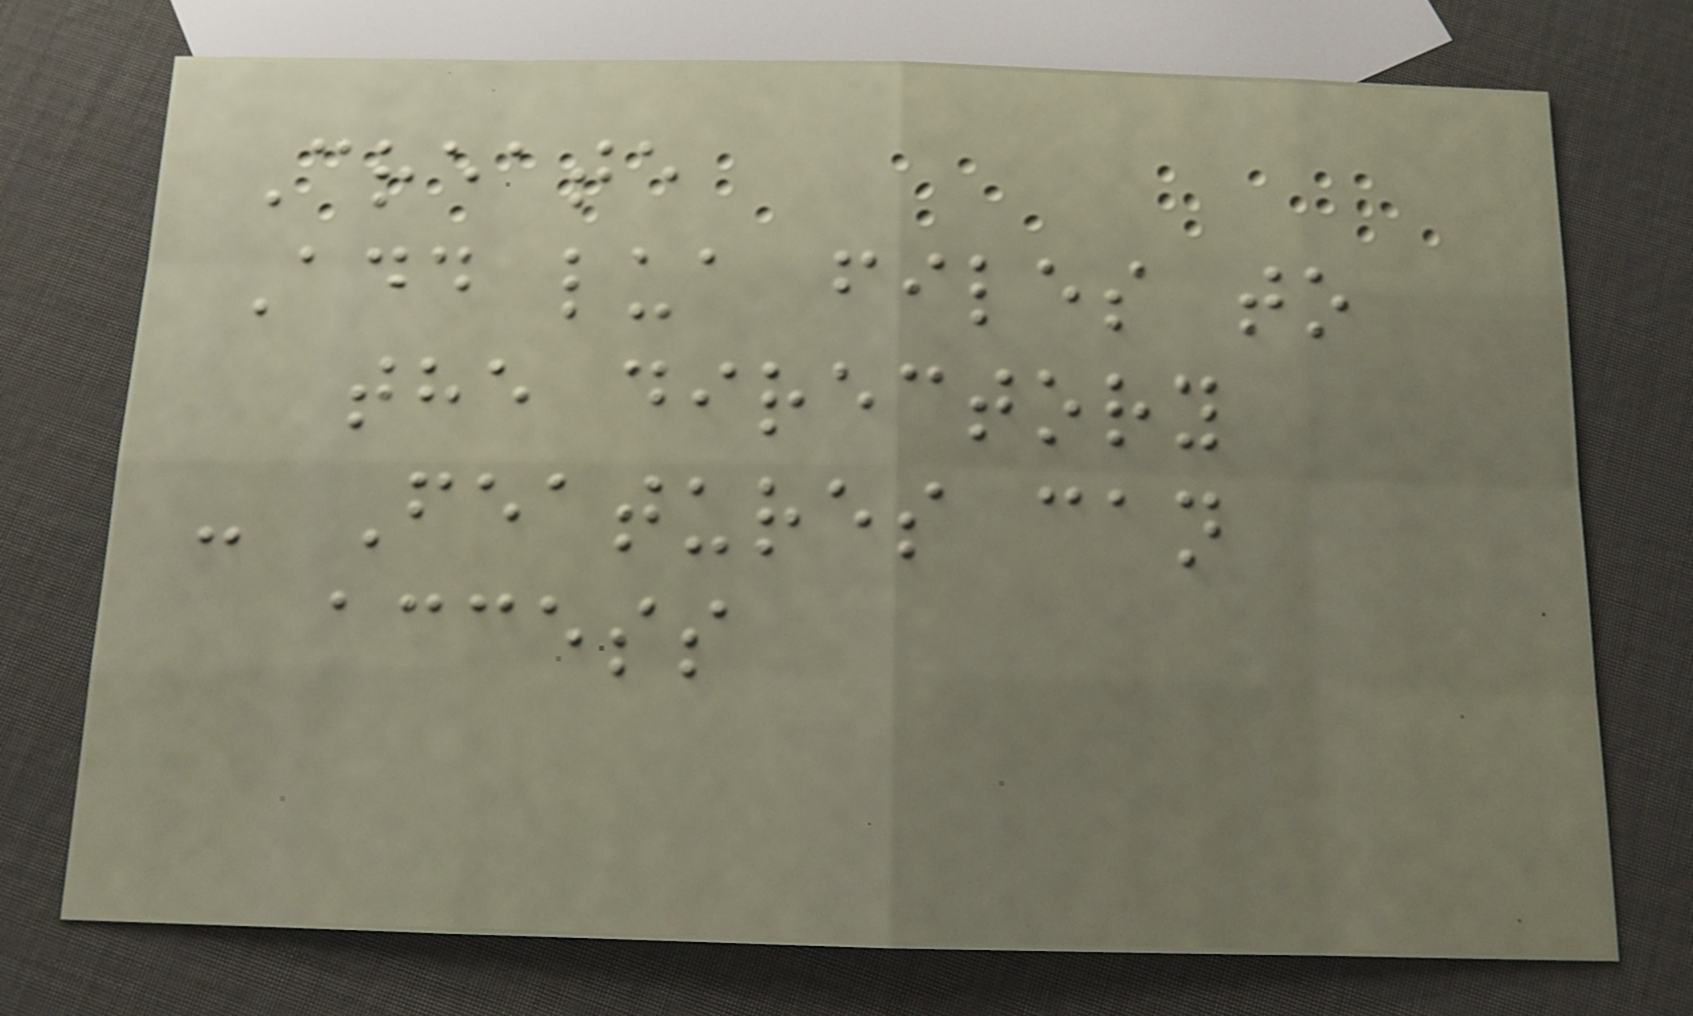Create
Add lua files to
the directory
- Features can
access
